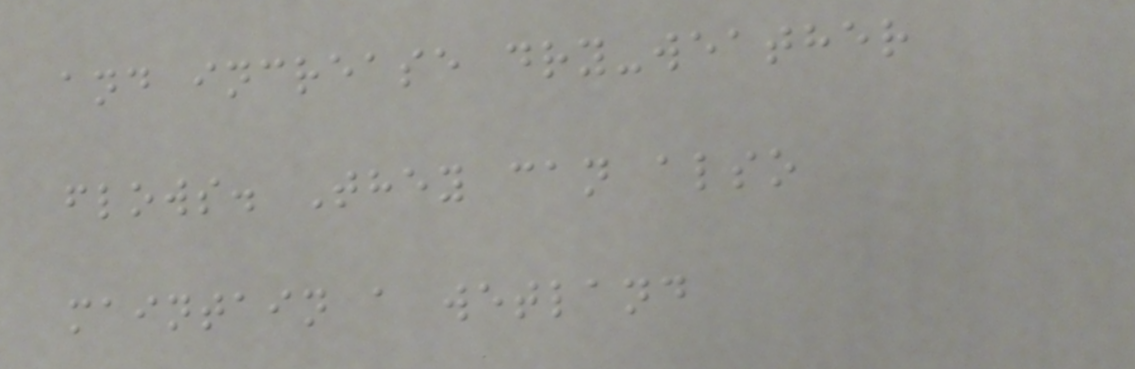and increase dry-weather
flows. They can also
maintain a wetland
